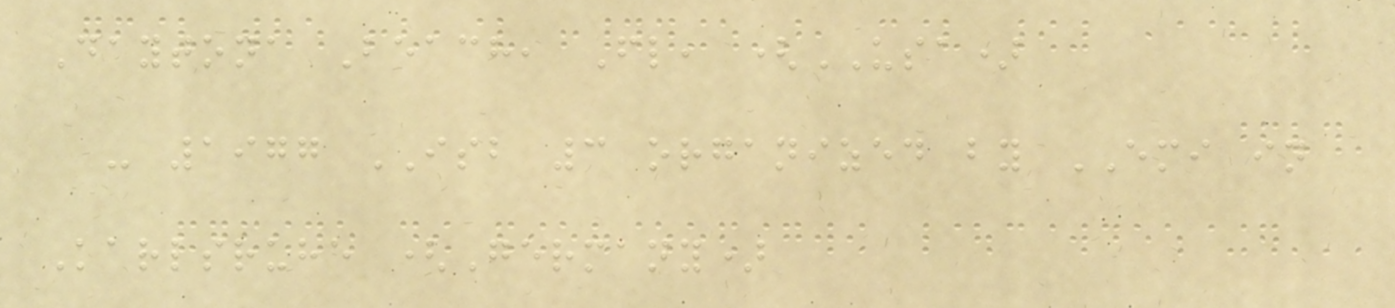Daytona Beach, Fl, (USA)
- 1977 ISB 3 organized by EMI in
Karlsruhe (Germany)
